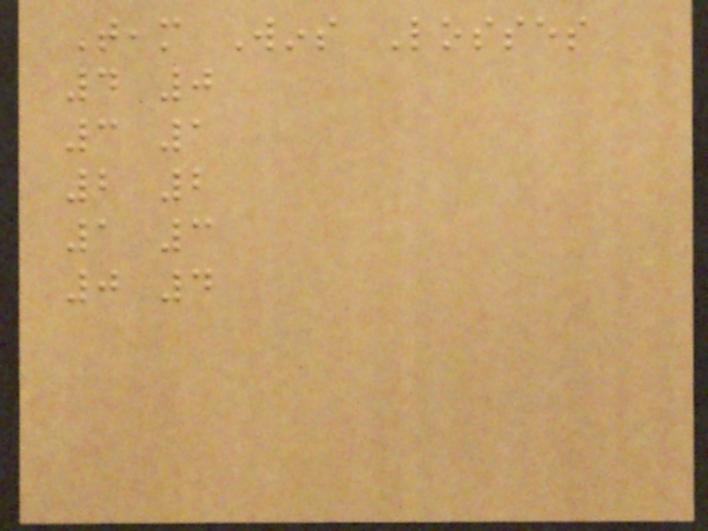Team Wins Losses
4 0
3 1
2 2
1 3
0 4
